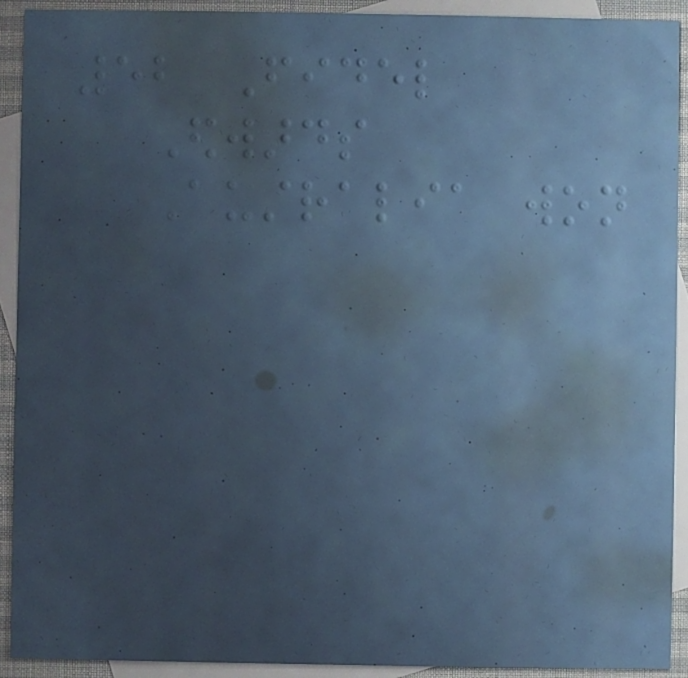52 Fidel
Edwards
Australia won
